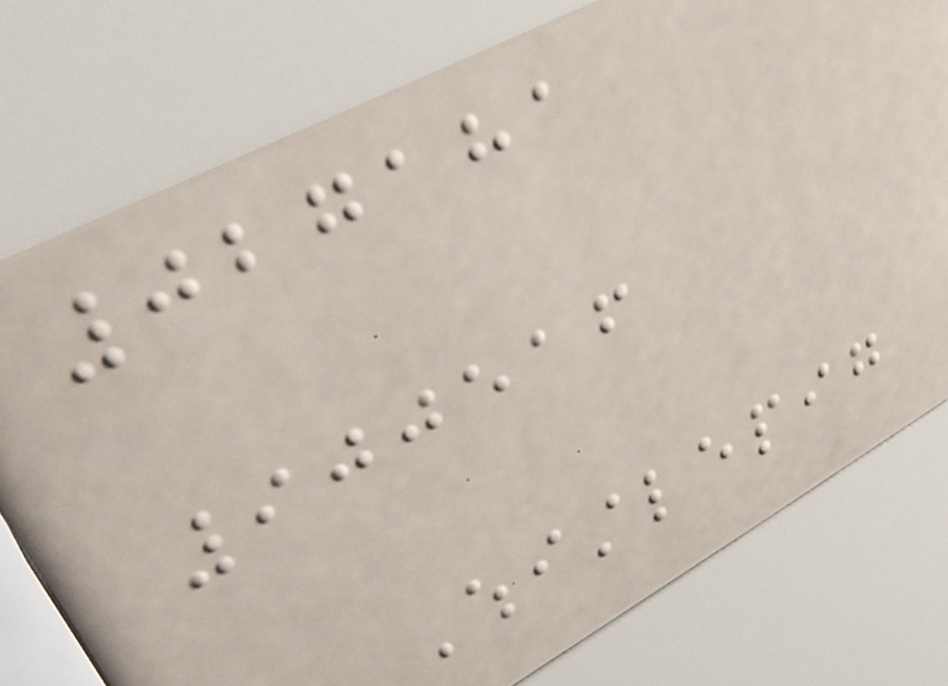027181
900516
Whistlepig
